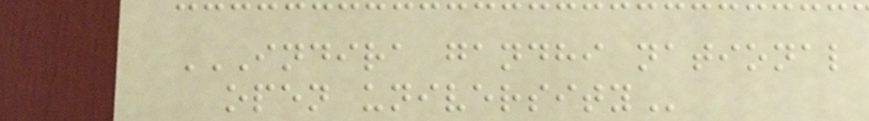INDIRA GANDHI NATIONAL
OPEN UNIVERSITY
